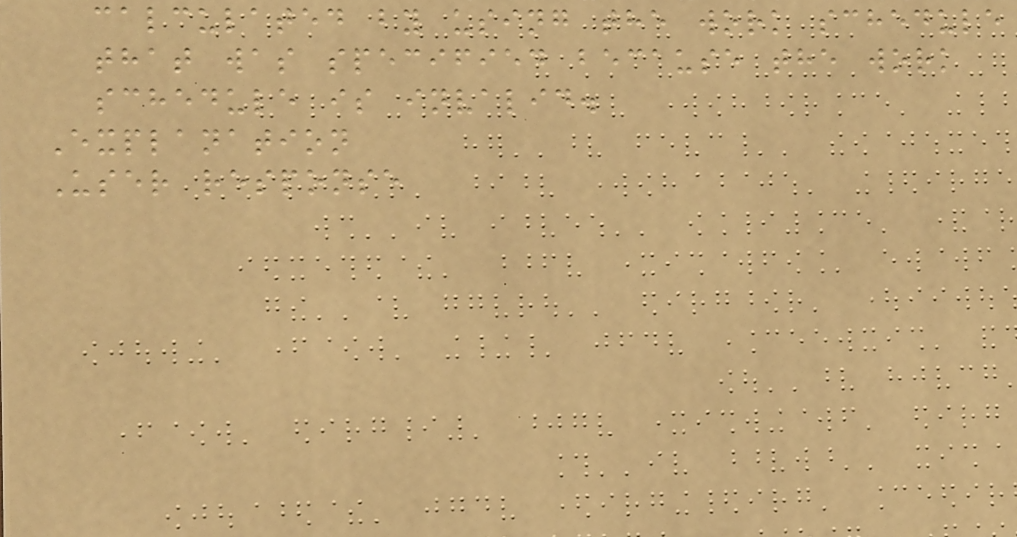calculated by using the work schedule
that was specified because the work
schedule is invalid.
Explanation
User response
